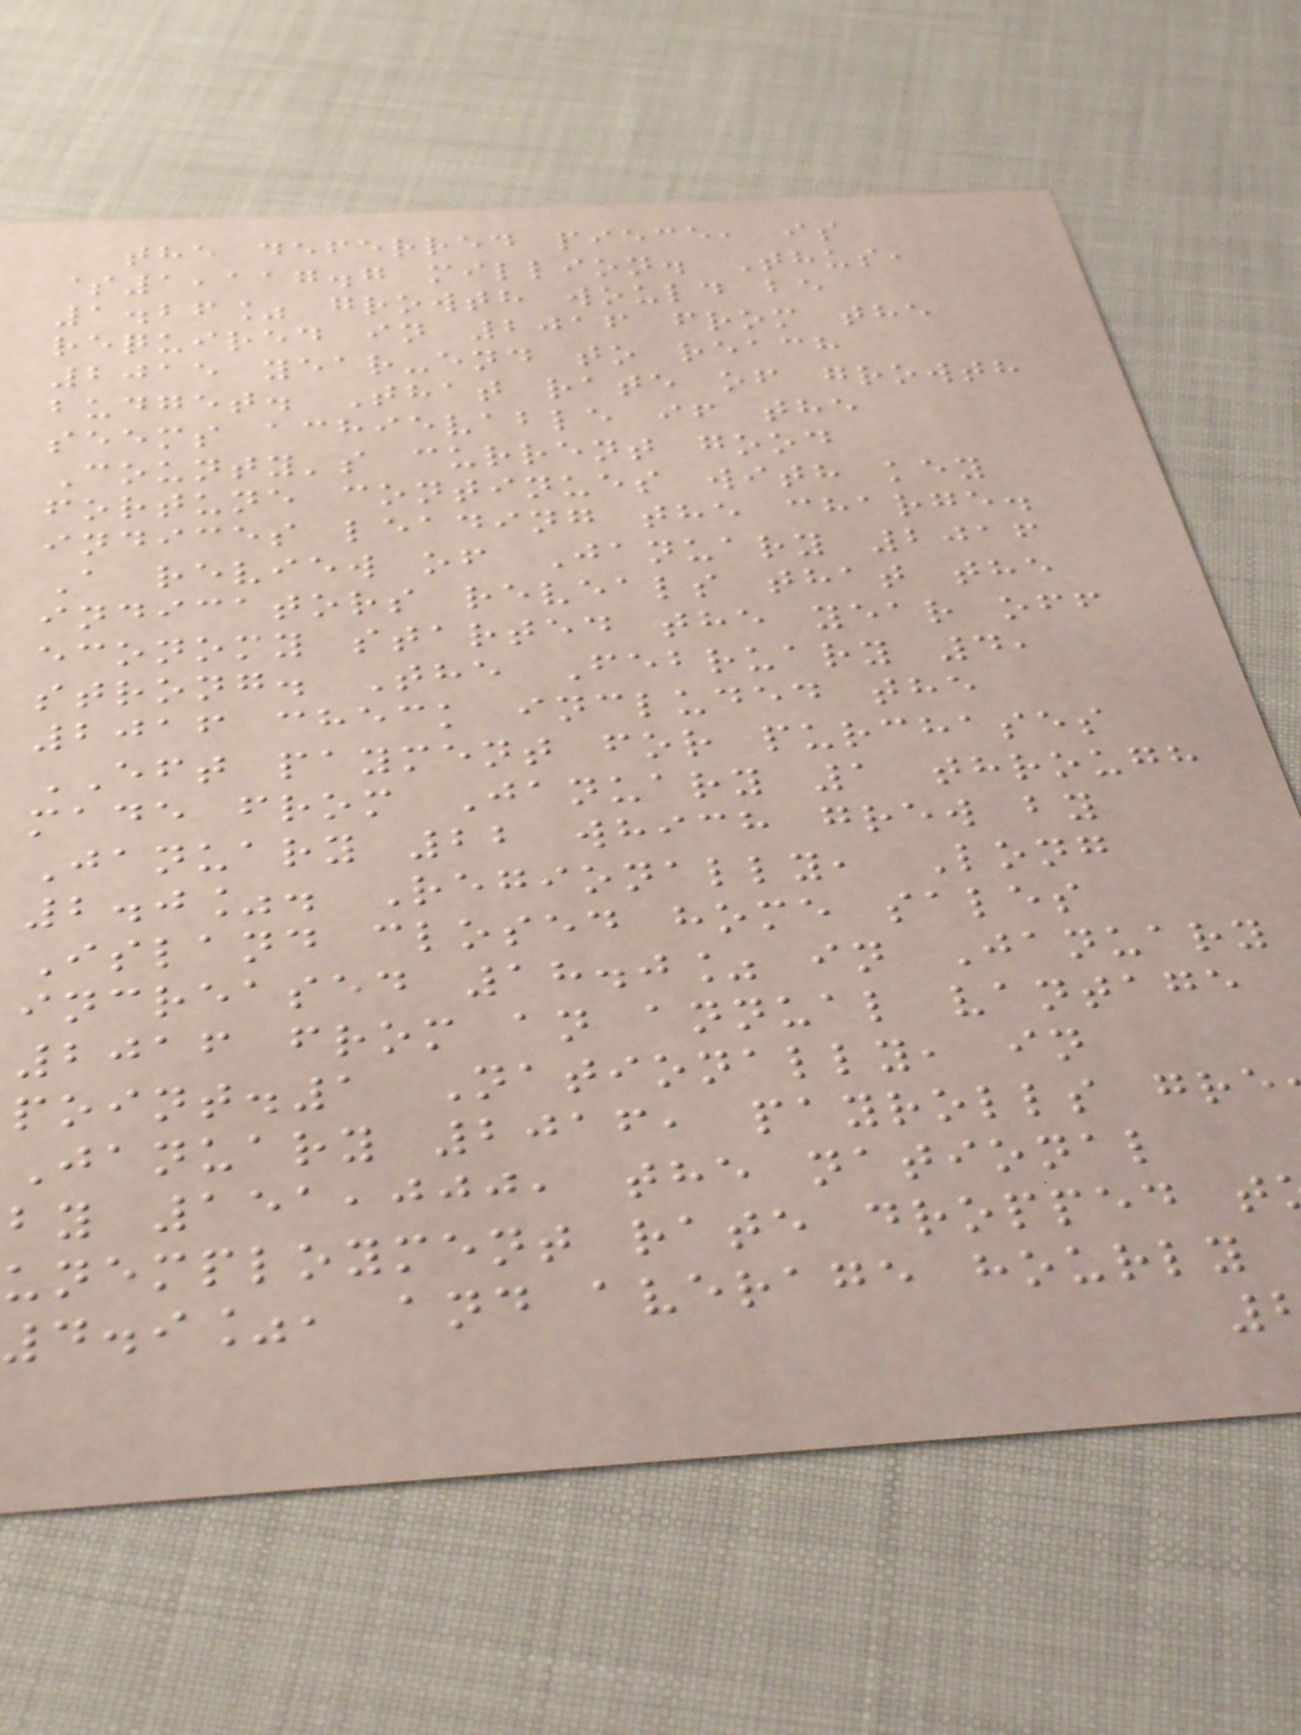the deferred piece, is
$1,117.7 million. Thus,
1.26% growth would be
required in 2016 from the
2015 year-end to reach
budget. That rate of growth
seems achievable if the
County's current good
fortune continues with key
indices leading the charge.
A review of January 2016
indicators reveals that the
economy started the year off
strong. The February 4,
2016 check included the
EFT payment for purchases
made from January 1 through
January 22 which grew by
2.0%. Regionally, Long
Island closed home sales
increased 18.0% in January
2016 from an annual vantage
point.1 Nationally, in
January 2016, payrolls gre
by 151,000, the national
unemployment rate dropped t
4.9%, and average hourly
